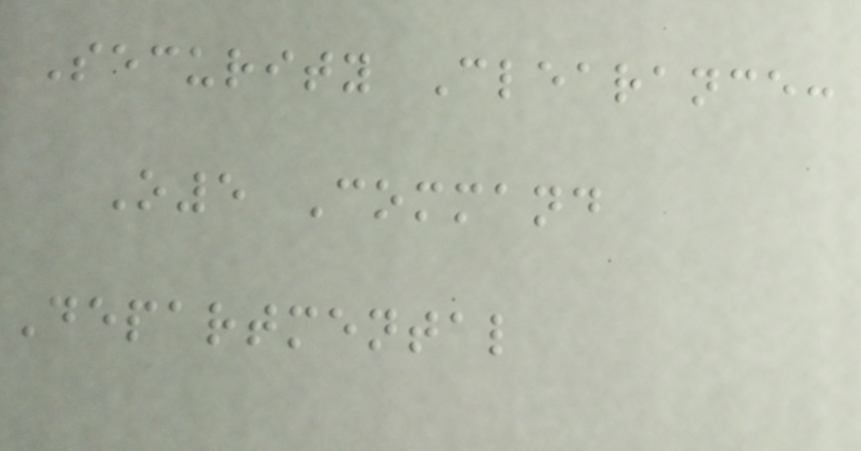Security Clearance:
O5 Command
Departmental
